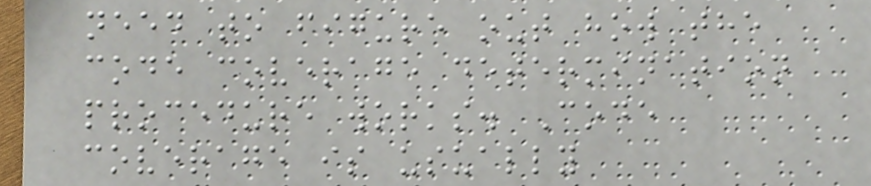need to figure out how the
code coverage determination
procedure works. Code
coverage is usually
